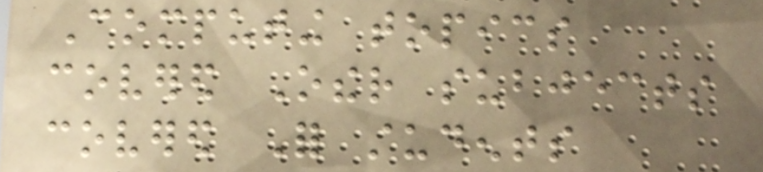Computing topics
covered Other subjects
covered For students
